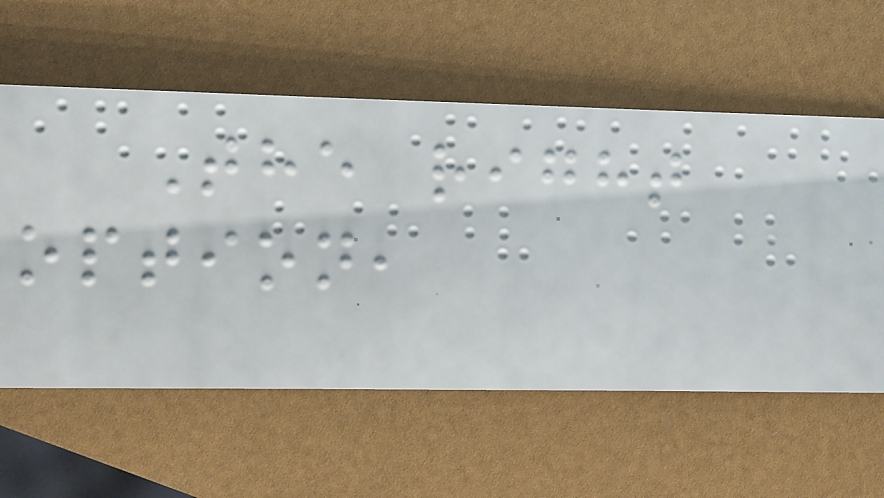The right
option,
